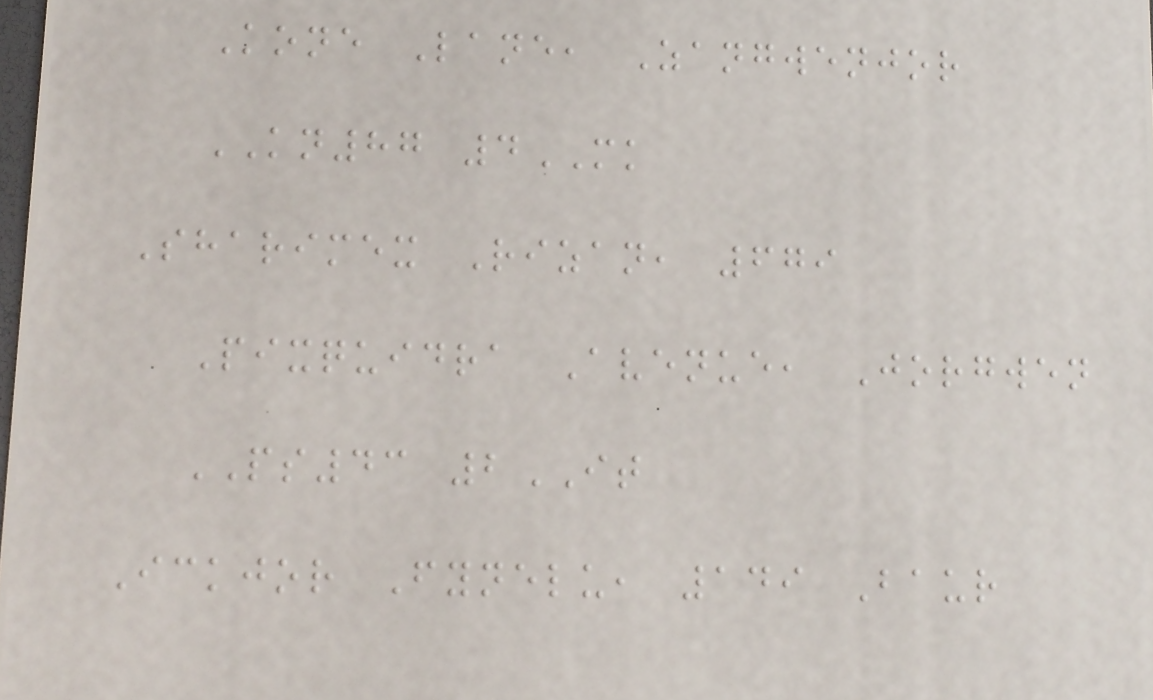Kone Lane, Zangwenjor
KN87 4MK
Sharimex Rizan, 679
Pixquidra Avenue, Jorgwen
PS43 2IT
Ickjor Fynelu, 149 Baur
